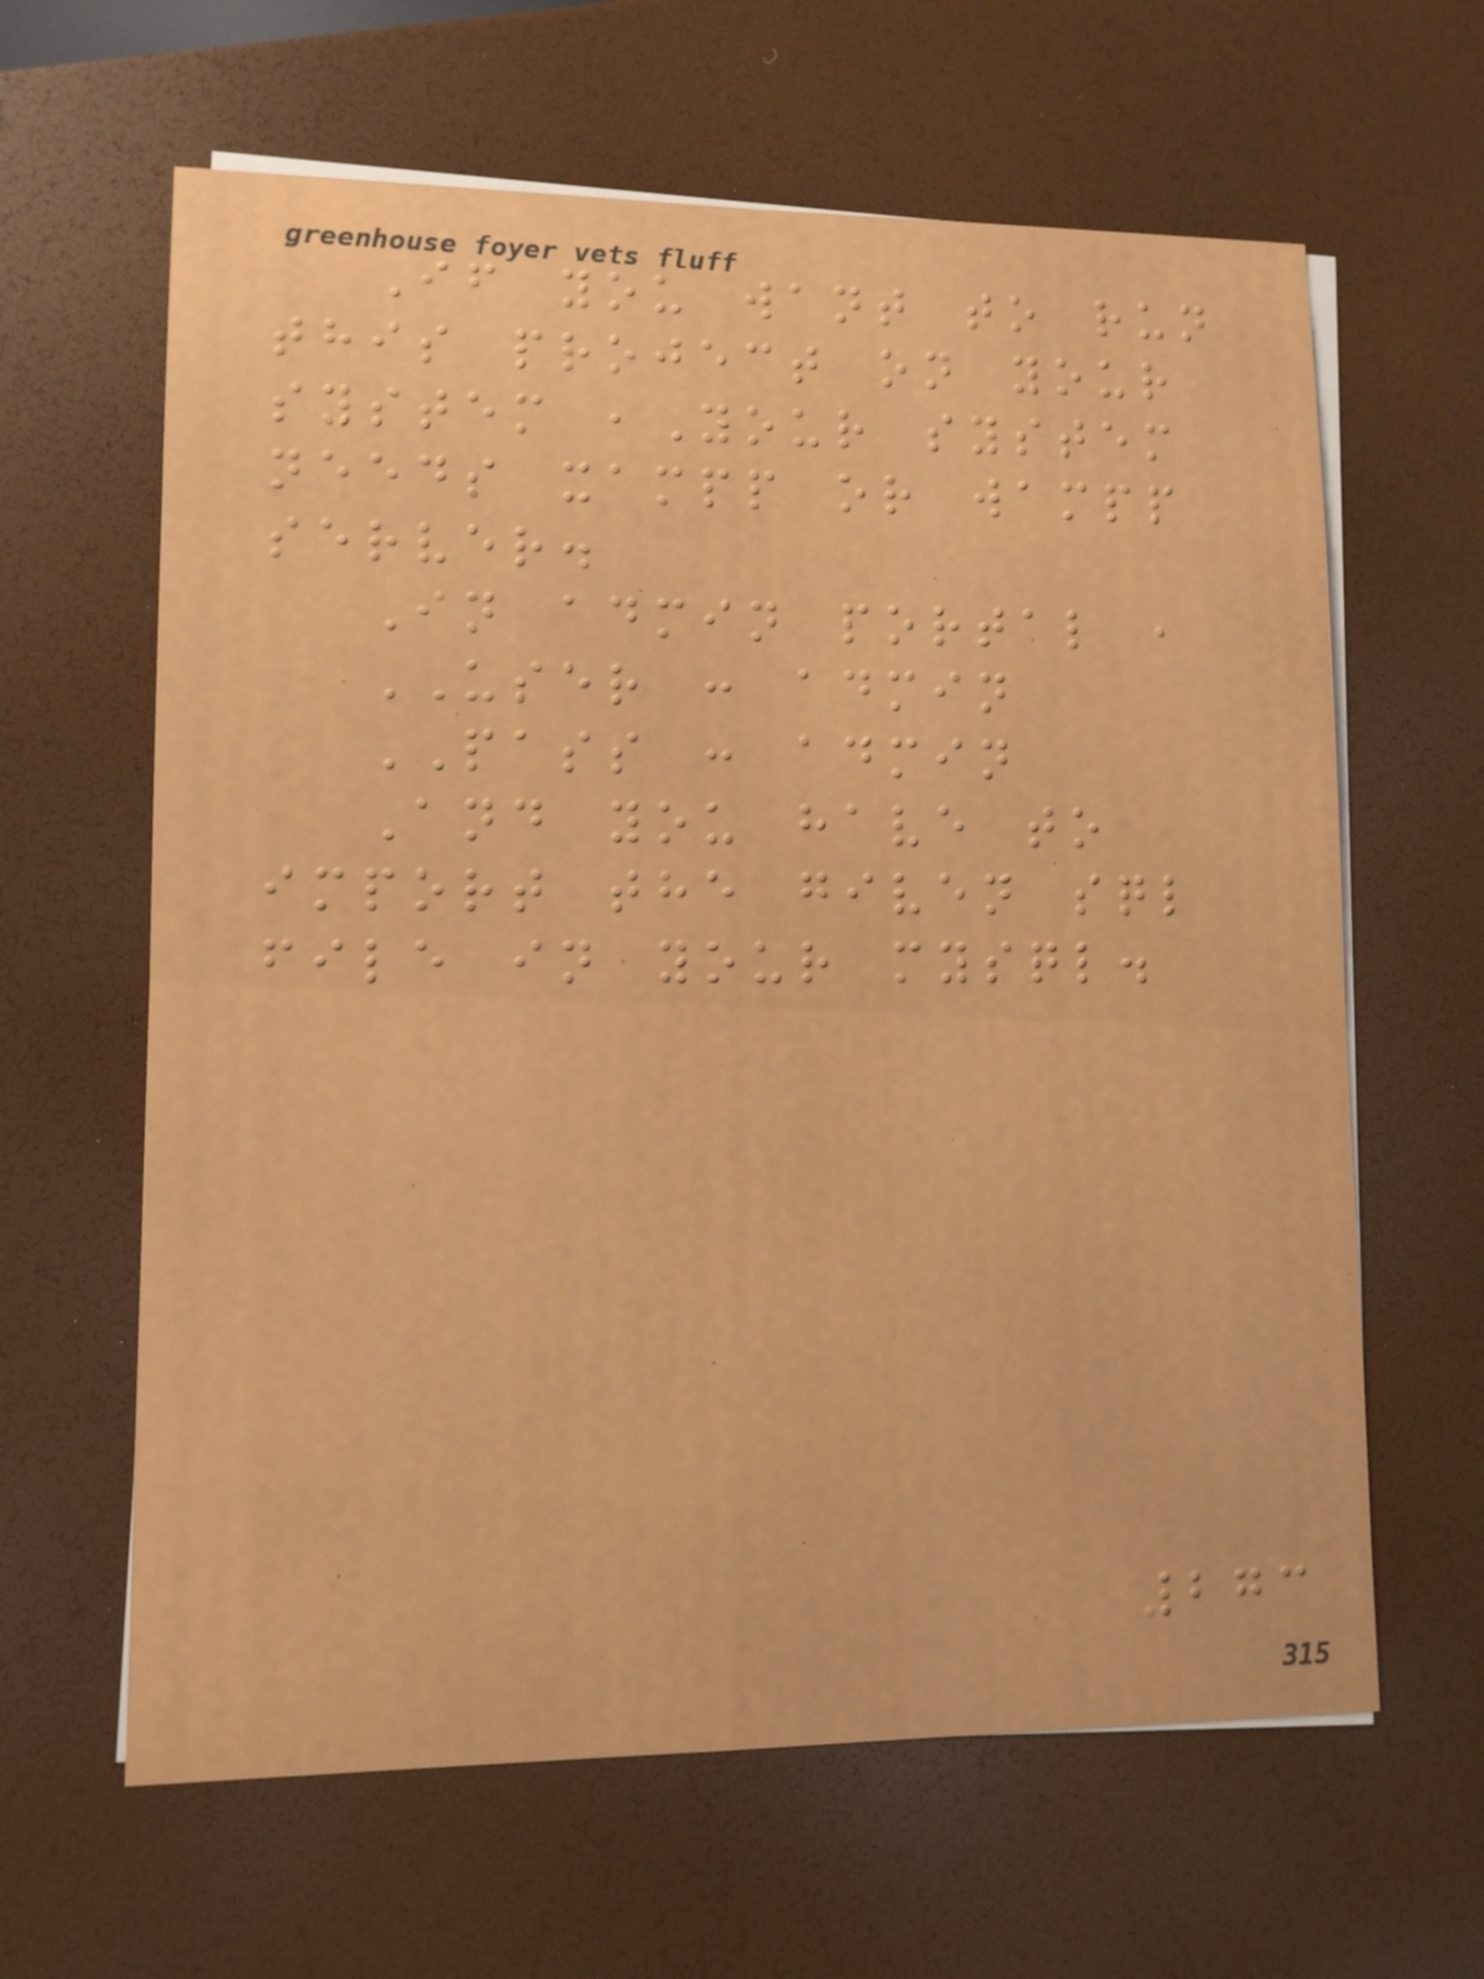If you want to run
this project on your
system ,Your system
needs xampp or wampp
server.
In admin portal ,
USER : admin
PASS : admin
And you have to
import the given sql
file in your mysql.
273
